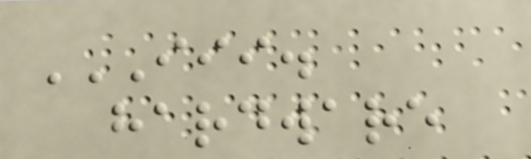III.
HARDWARE
